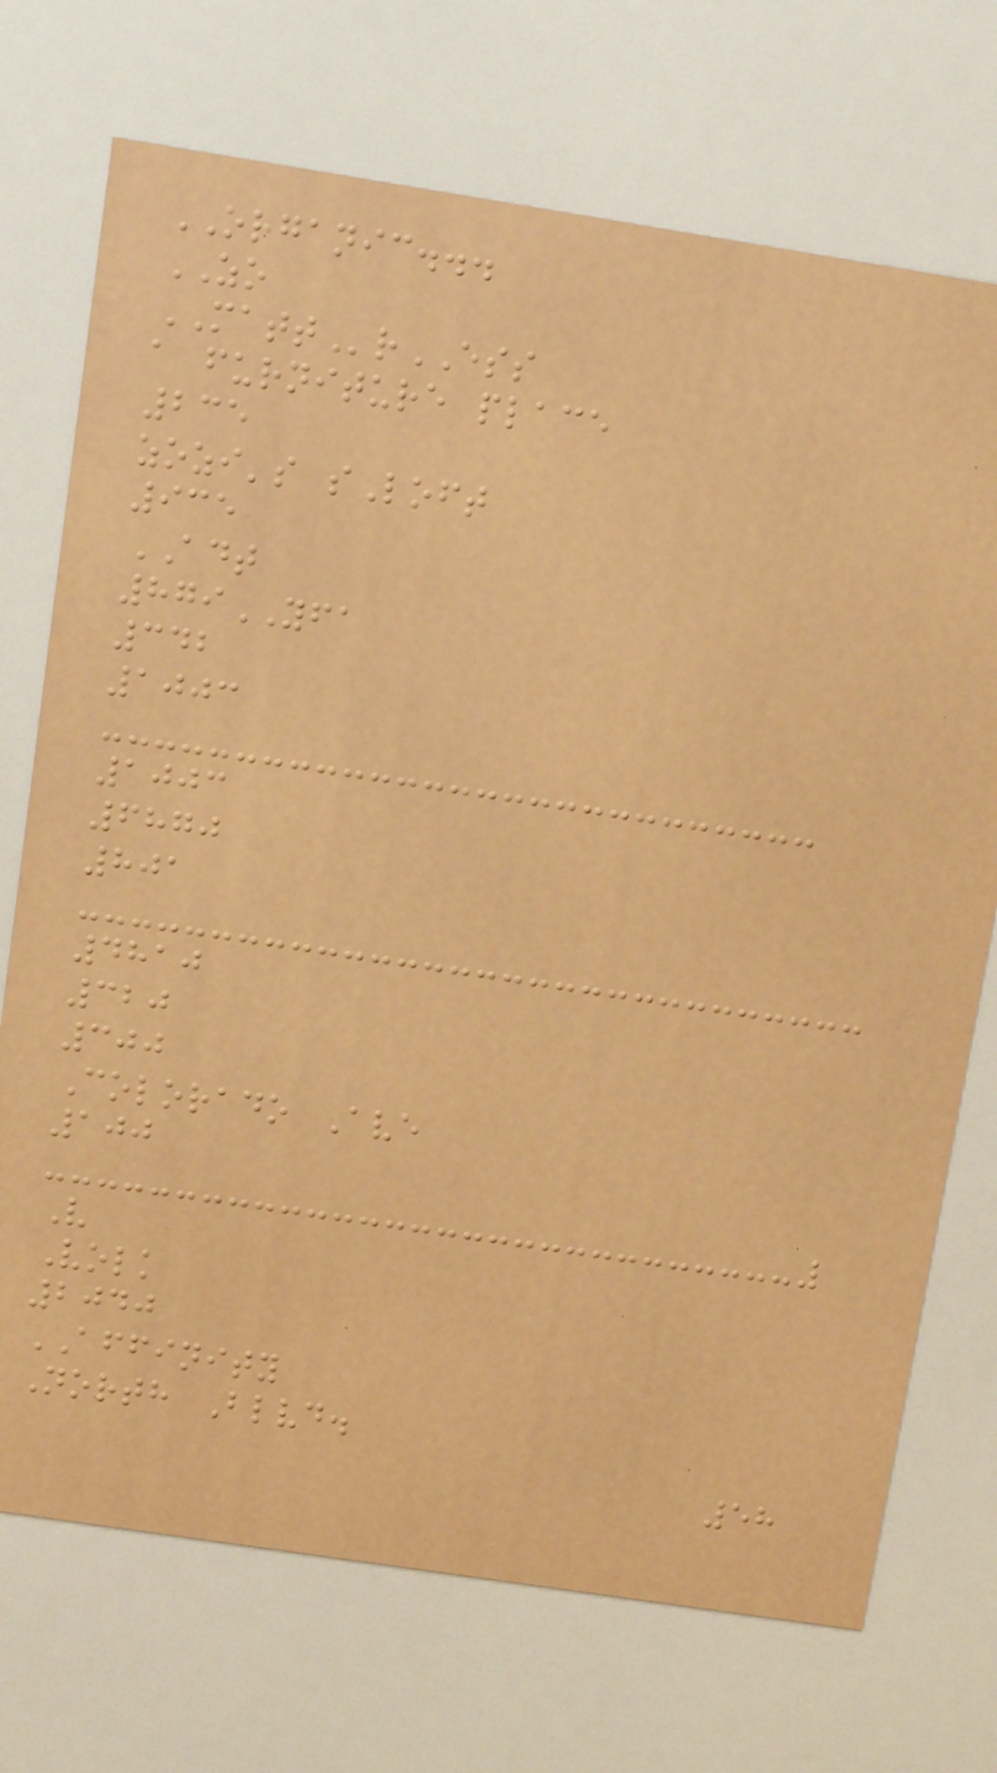ORGANIC...
ZO
MATTrESS
a furniture place
235
zozi's sLoft
935
ADT
879YFA
342
1003
1003
6870
801
4810
320
300
Colorado Ave
100
V
Volk
2040
AFFINITY
North Blvd.
58
